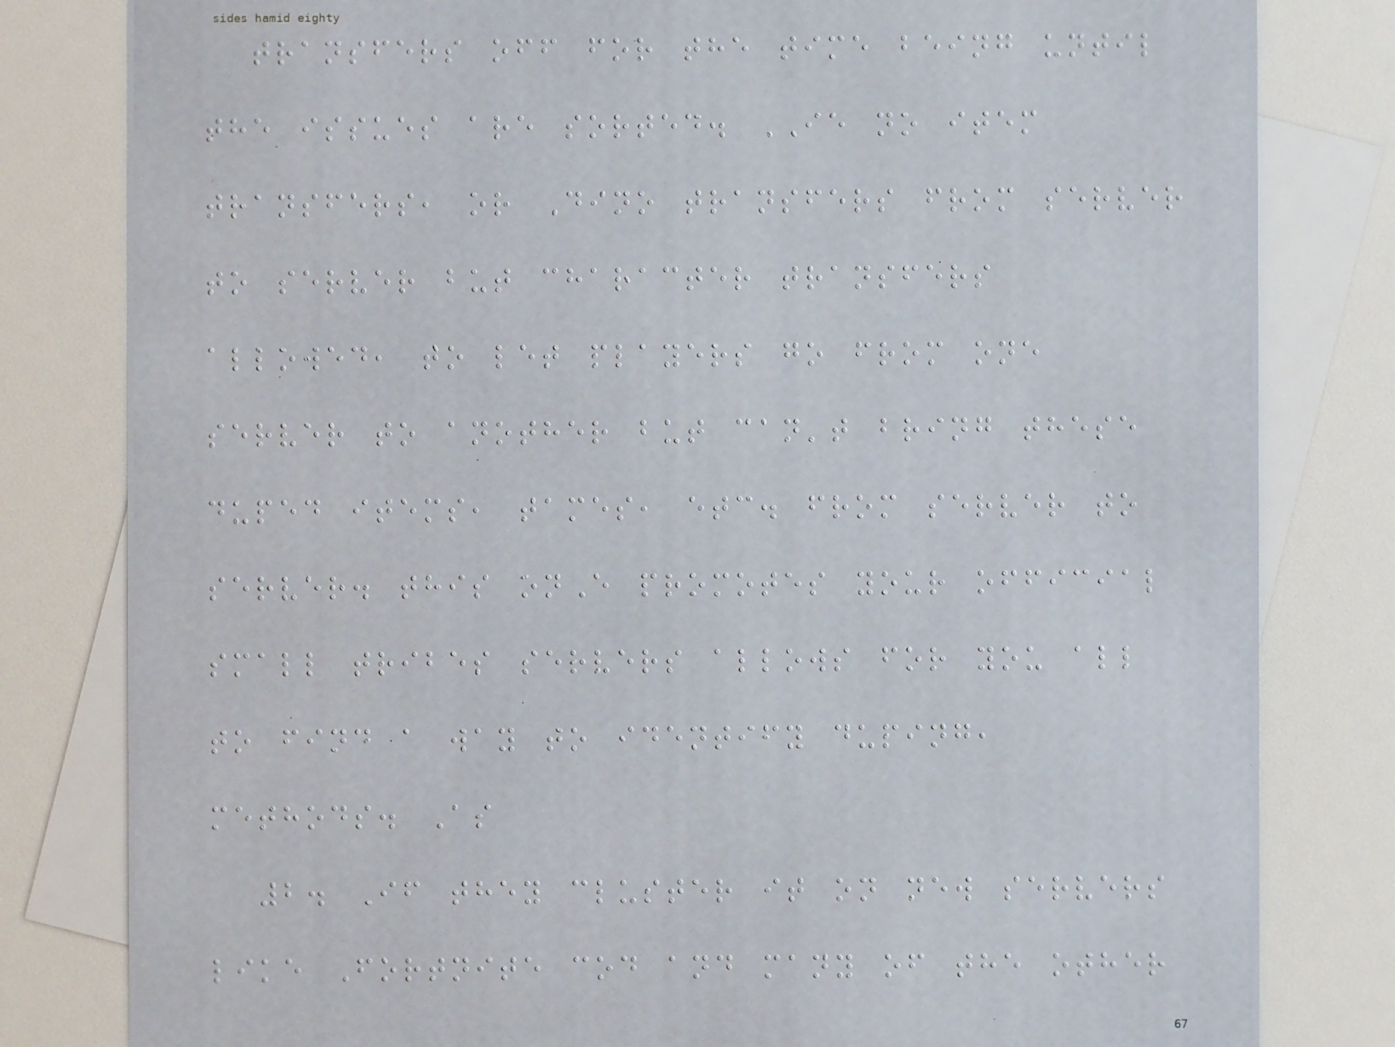transfers off for the time being until
the issues are sorted. IE no item
transfers, or Dino transfers from server
to server but character transfers
allowed, to let players go from one
server to another but can't bring these
duped items, tames, etc. from server to
server. this onE promotes your official
small tribes servers allows for you all
to find a way to identify duping,
methods. As
2. If they cluster it on new servers
like Fortnite cod and many of the other
